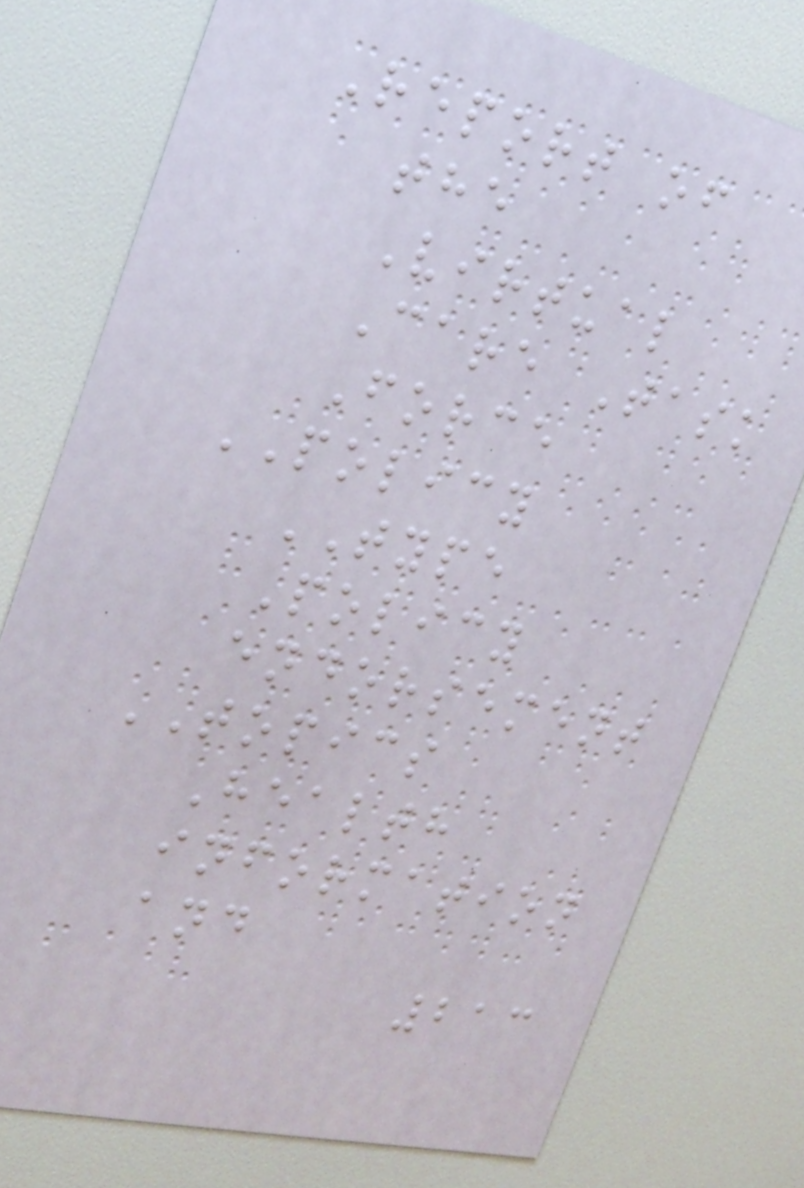Report of
the
Virtual
Care Task
Force
POLICY
TYPE
Policy
endorsement
TOPICS
Health
information
and
213
